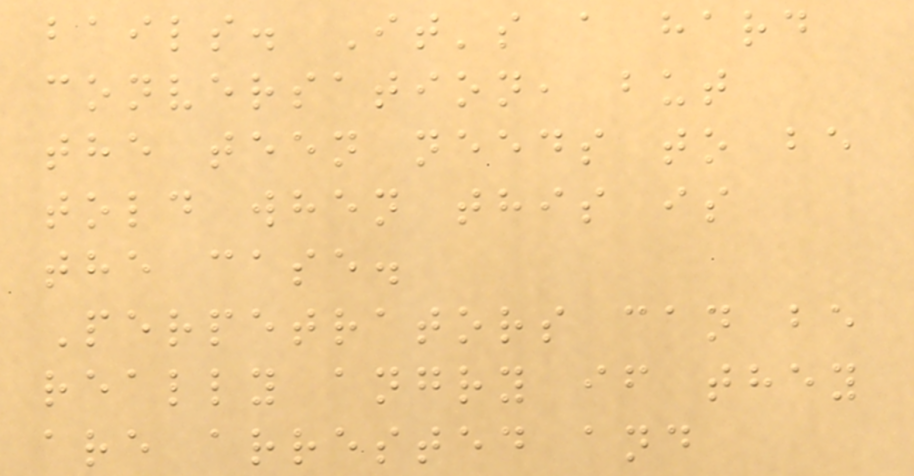bails. It's a hard
conversation, but
the teen needs to be
told when this is
the case.
Perpetrators can be
really angry if they
are arrested and
